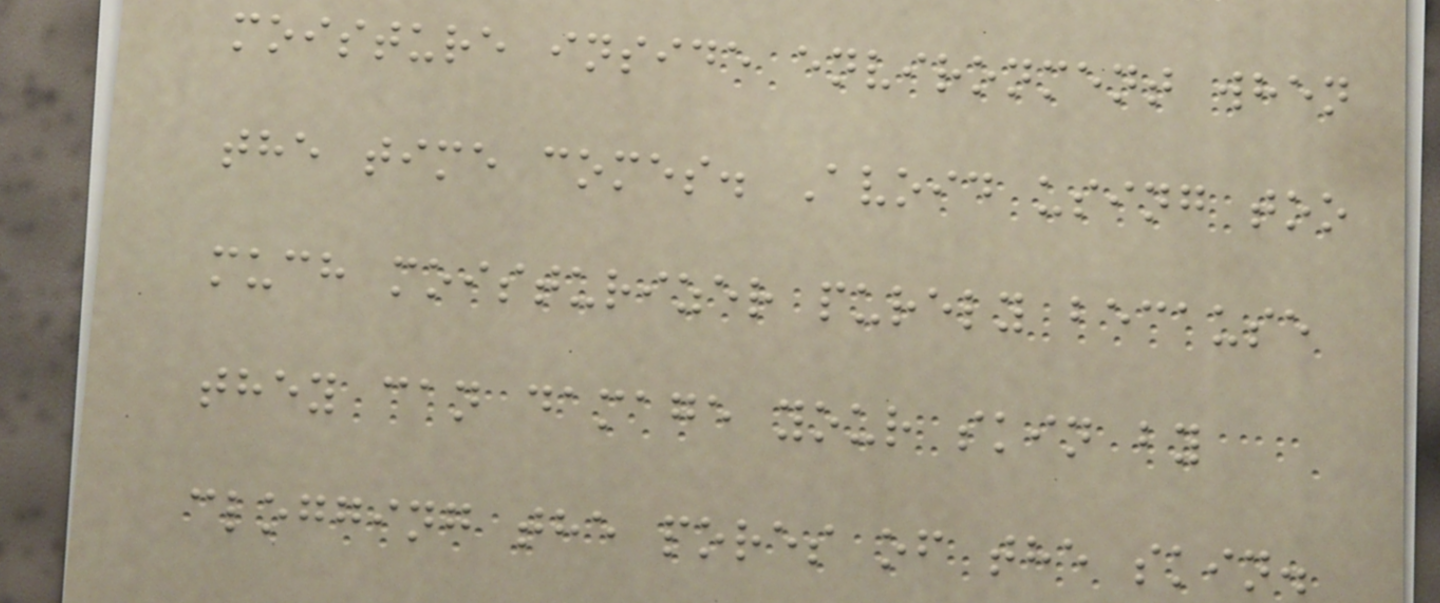moisture inside environment when
the time comes. Avoid using too
much moisturizer purely because
they can damage your skin by
clogging the pores of the skin.
